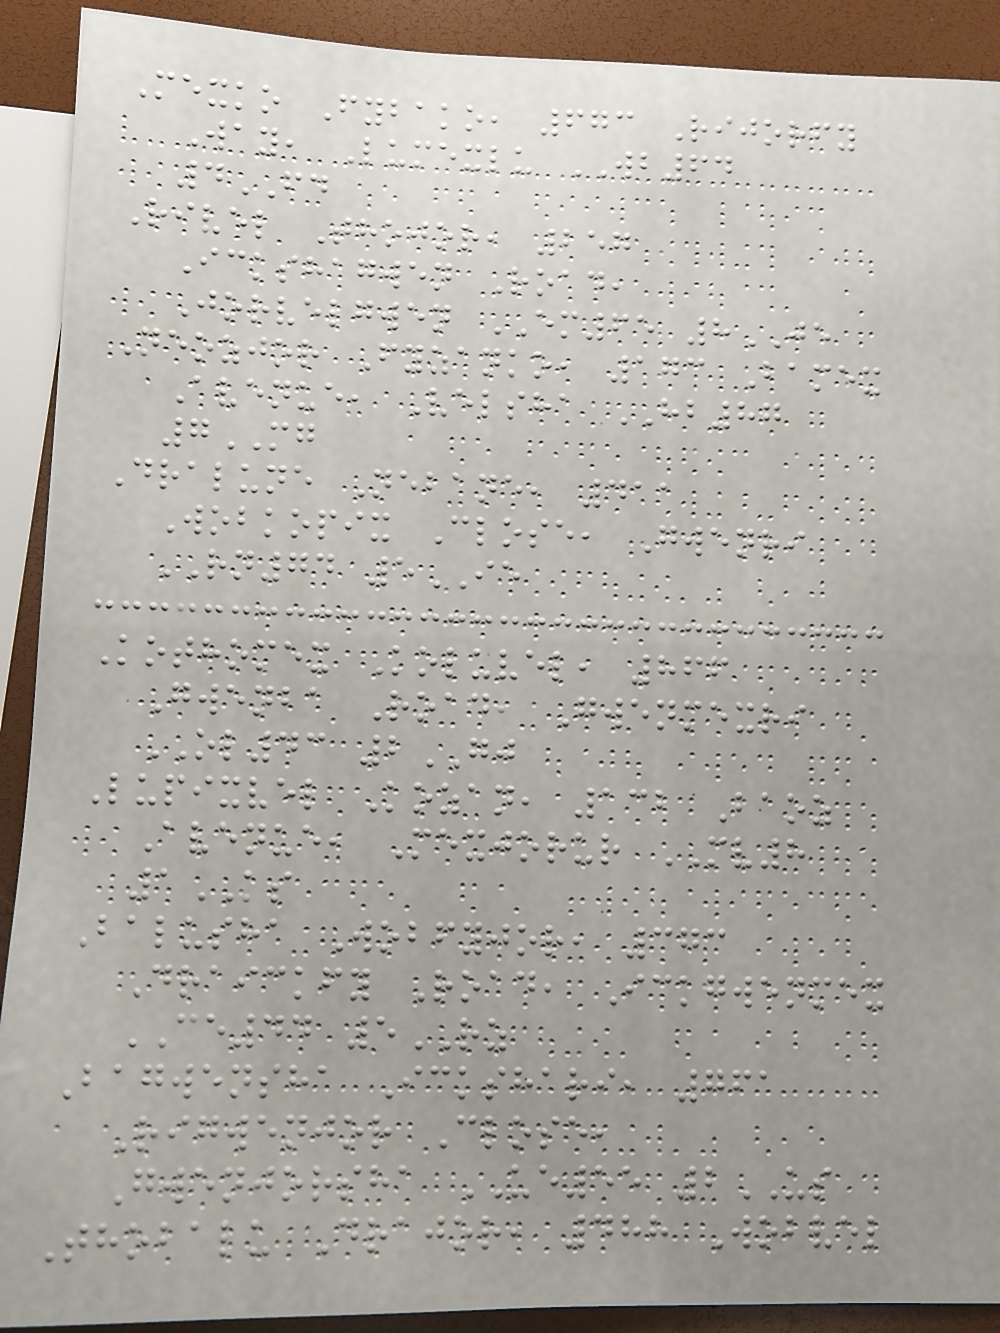Mexko Fybako, 673 Rijorfy
Way, Lumexlu WB64
4FD
Rivel Thojor, 257
Ickshagwen Road,
Jorvelgwen EM65 8JE
Neozjor Fyzanko, 173 Bamex
Avenue, Velsha HB87
7MG
Dralune Nebane, 411
Wobkopix Close, Gwenri
RN74 5IE
Kothomex Koluvel, 866
Gwenba Road, Gwenmexri
OL43 2GJ
Lupixvel Kozan, 132 Baoz
Avenue, Mexjorur MV8
1KS
Balusha Wobfyjor, 373
Draickfy Road, Ickgwenmex
CE44 5RZ
Bagwensha Ickshari, 761
Rigwenjor Close,
Gwenjorsha UE55 2US
Thobalu Drajor, 488 Wobvel
